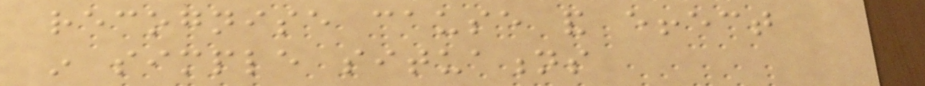recognise cause and effect
in simple situations
